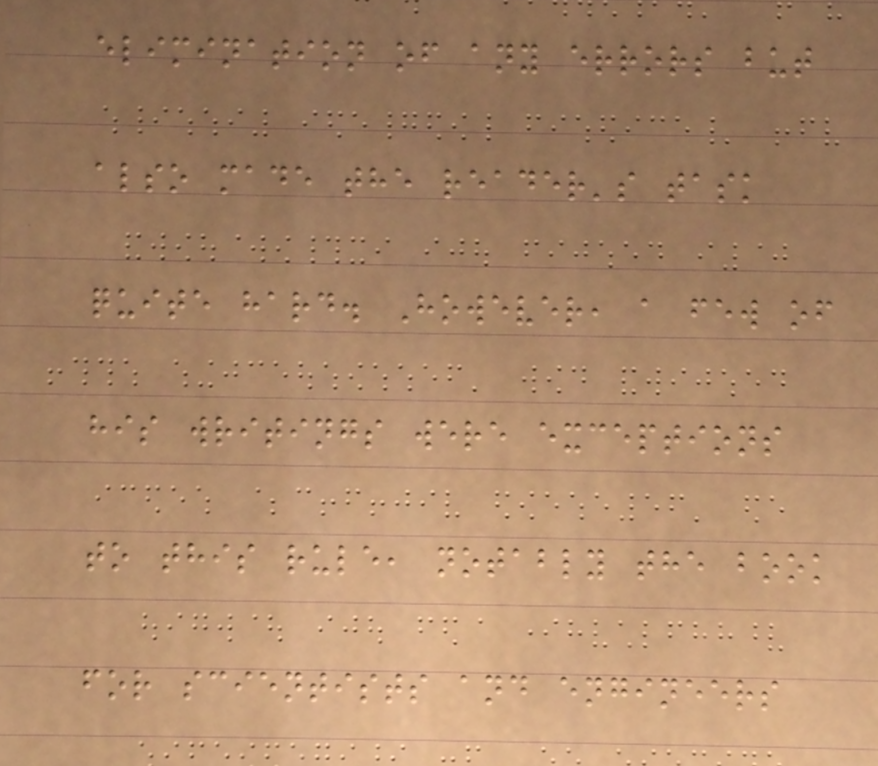elimination of any errors but
also made the reader's task
quite hard. However, a few of
his writings were exceptions
to this rule, notably the book
for scientists and engineers
